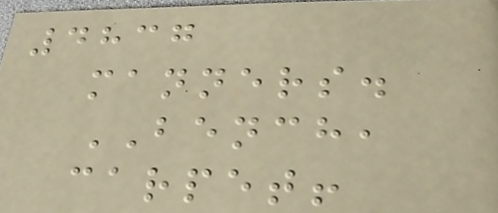4837
manners.
BENCH,
carpet!
